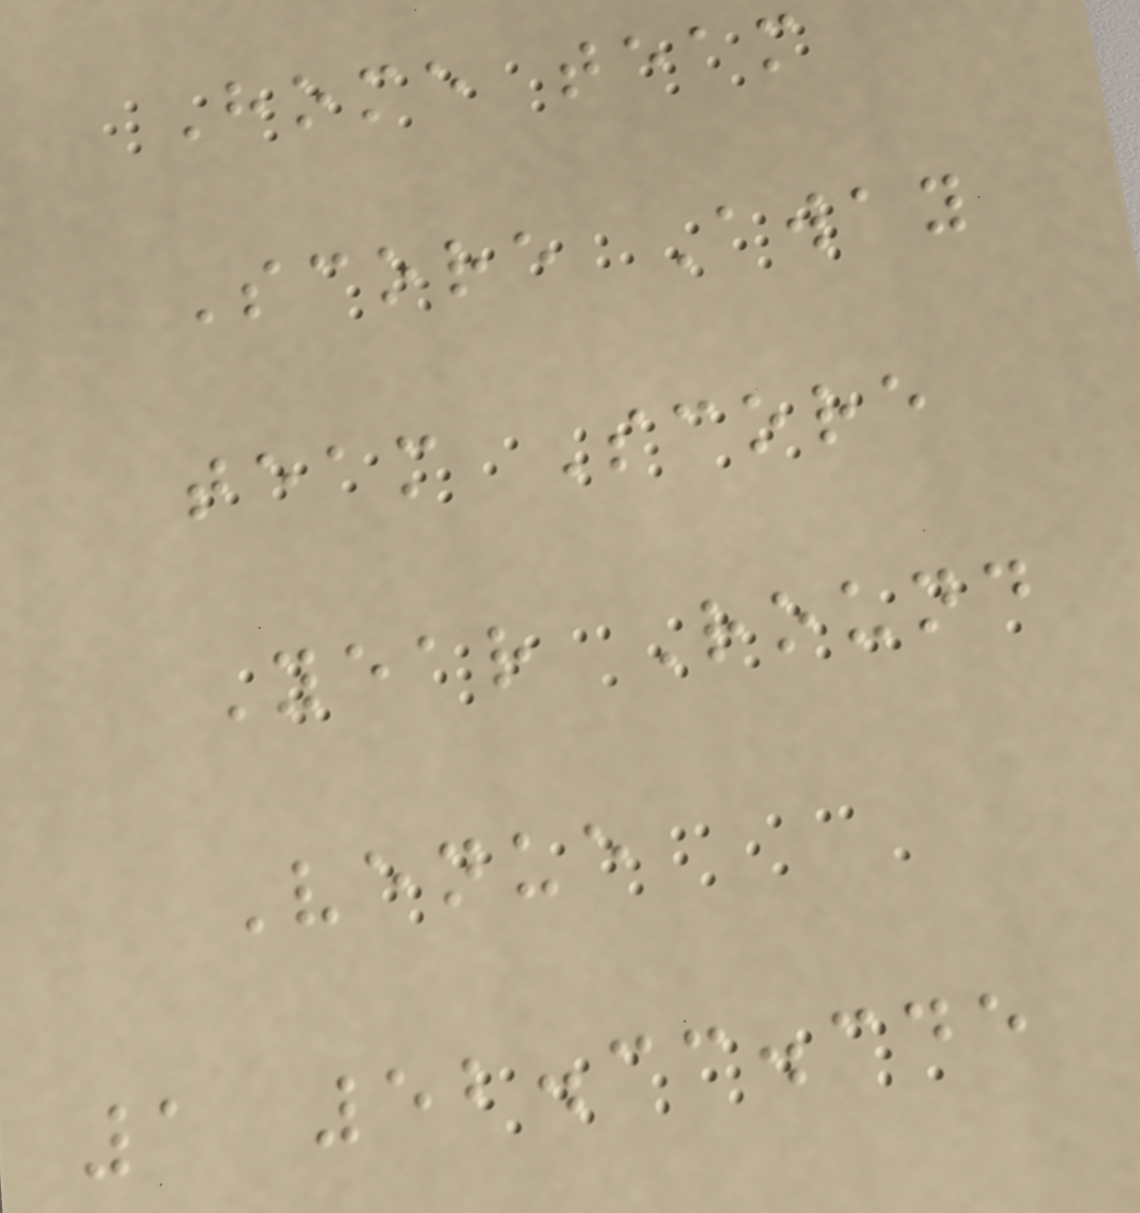Home team
Score Away
team Score
Year Round
Venue
1 52.33.345
